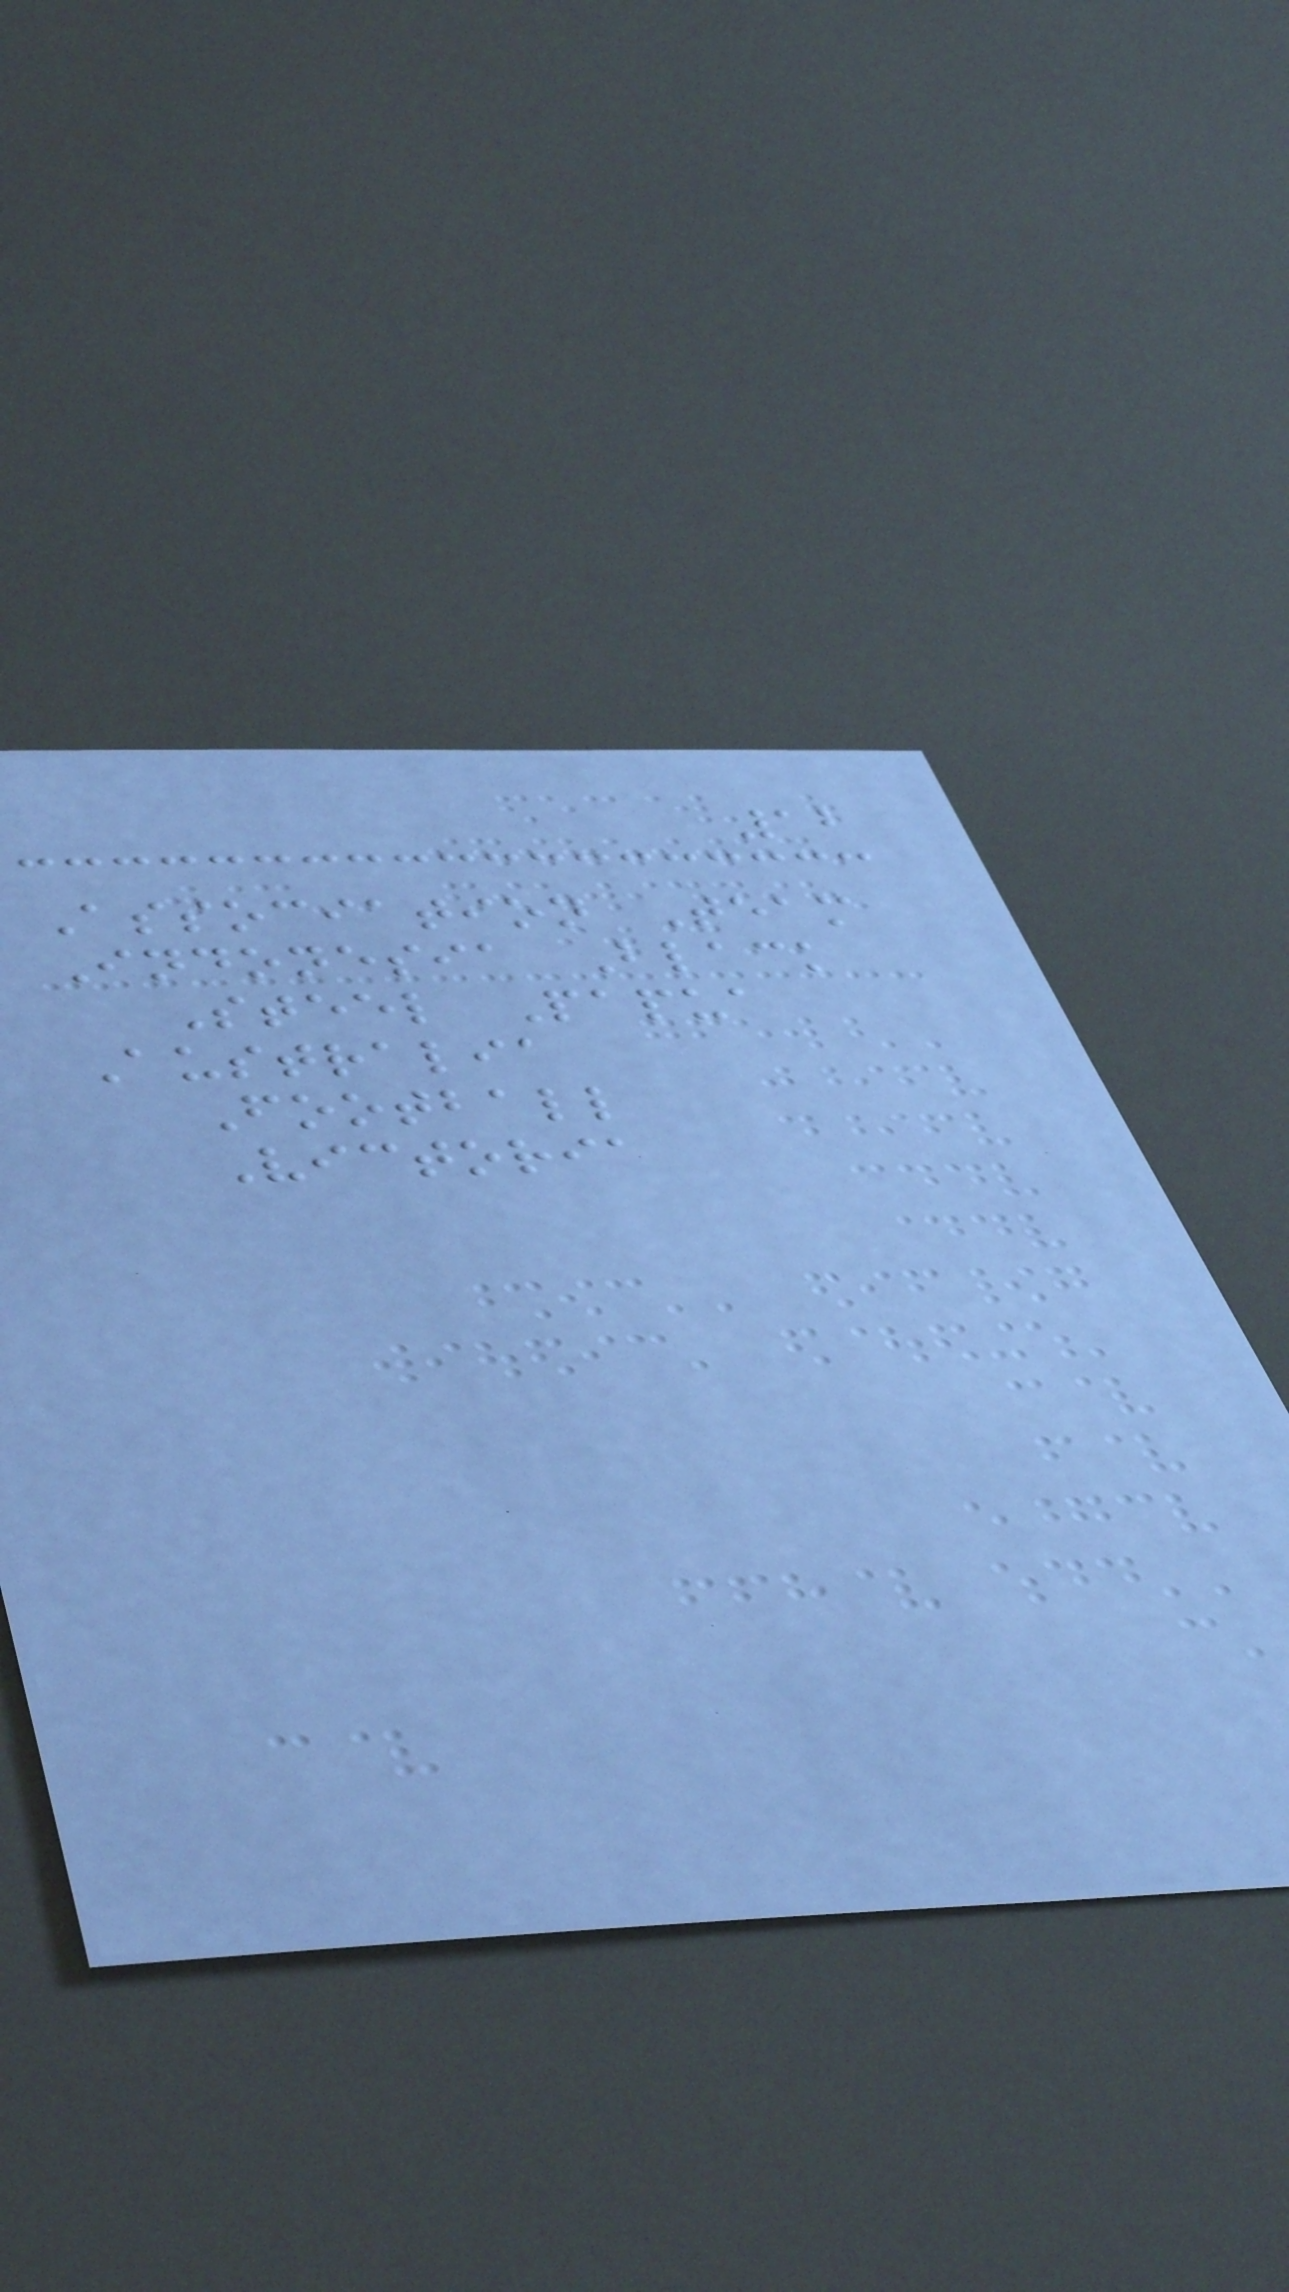12
Association Team
Indonesia Black
Steel Papua
Australia
Football
Victoria
